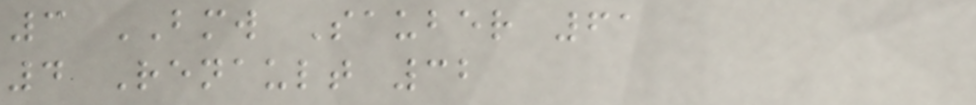3 BMW Sauber 61
4 Renault 32
